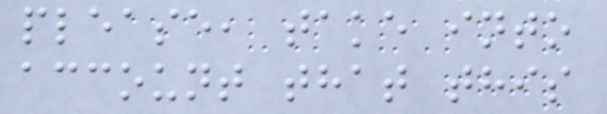please, take into
account that this
